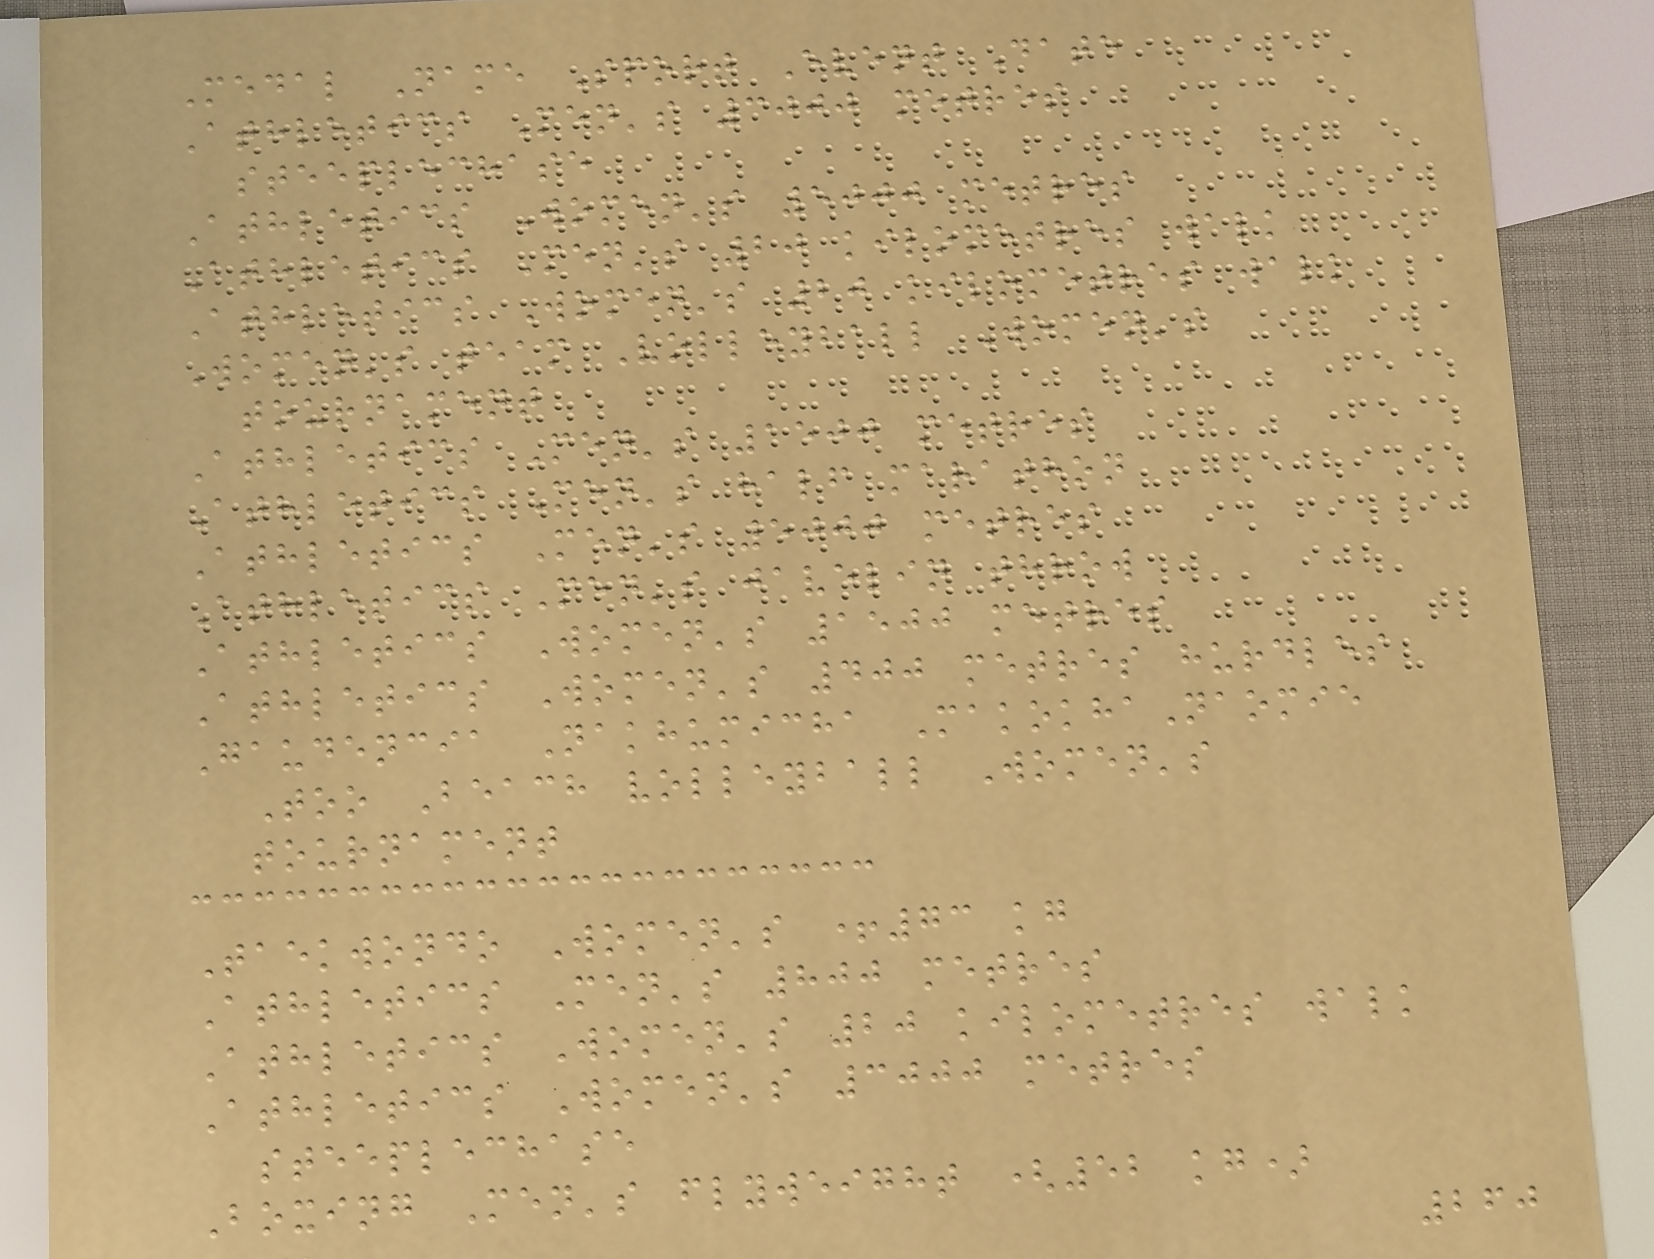Medal Name Sport Event Date
Athletics Men's 3000 metres
steeplechase
Athletics Women's 5000 metres
Athletics Men's 20 kilometres walk
Athletics Women's 20 kilometres walk
Women's team Volleyball Women's
tournament
Athletics Men's 1500 metres
Athletics Men's half marathon
Athletics Men's 5000 metres
Athletics Men's javelin throw
Athletics Women's 1500 metres
Athletics Women's 400 metres hurdles
Gaudencia Nakhumicha MakokhaNaomie
Too Beach volleyball Women's
tournament
Taekwondo Women's +73 kg
Athletics Men's 800 metres
Athletics Women's 20 kilometres walk
Athletics Women's 3000 metres
steeplechase
Boxing Men's flyweight (52 kg)
260
